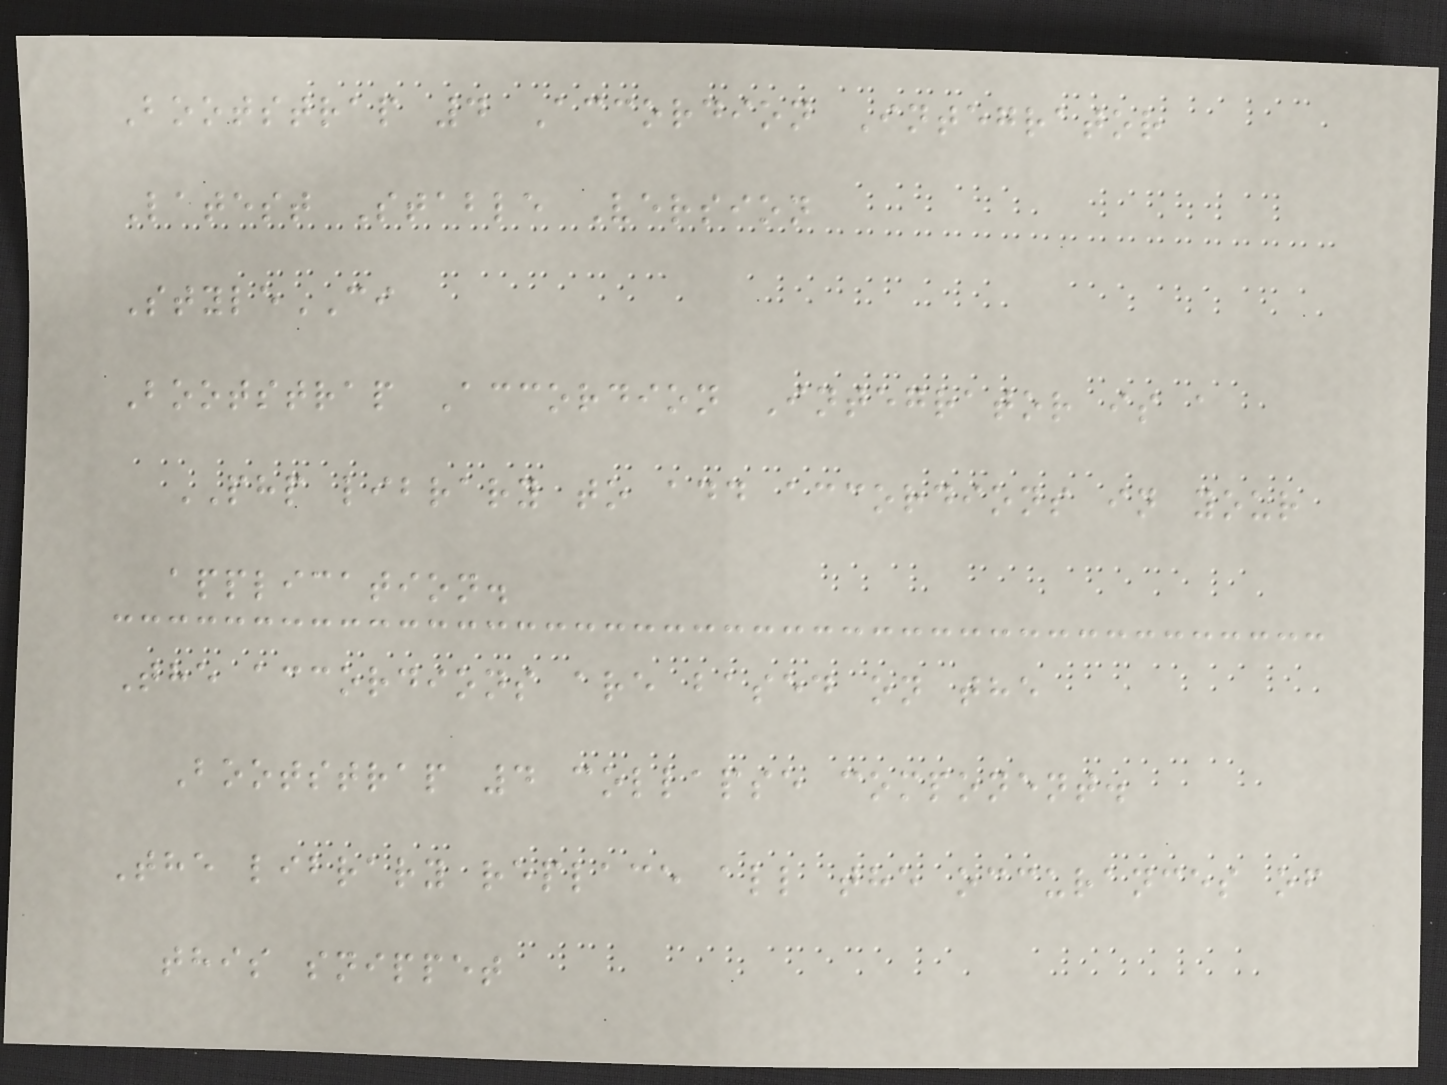Bootstrap 4 Accordion Integrator
Latest Stable Version
StyleCI
Bootstrap Accordion Integrator is a
PHP library to add accordions in your
application.
The accordions are based on the
Bootstrap 4 collapse component.
The library replace all the occurances of
this snippet
